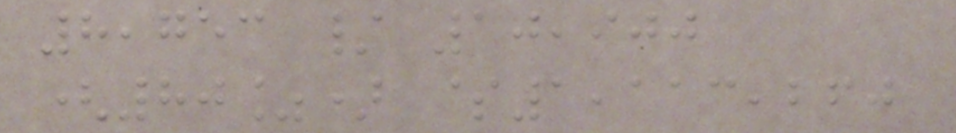8,753 / 10,900
(80%) $1,113,260
